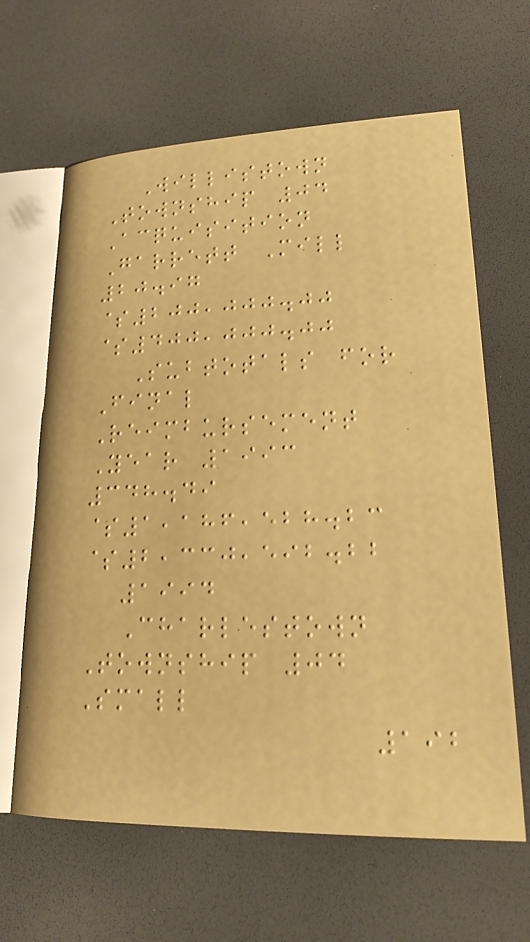Willistown
Township 04
Acquisition
Garrett Mill
20.97
$200,000.00
$400,000.00
Subtotals for
Final
Reimbursement
Year 1993
348.49
$1,186,528.23
$2,330,592.22
1994
Charlestown
Township 04
Small
192
